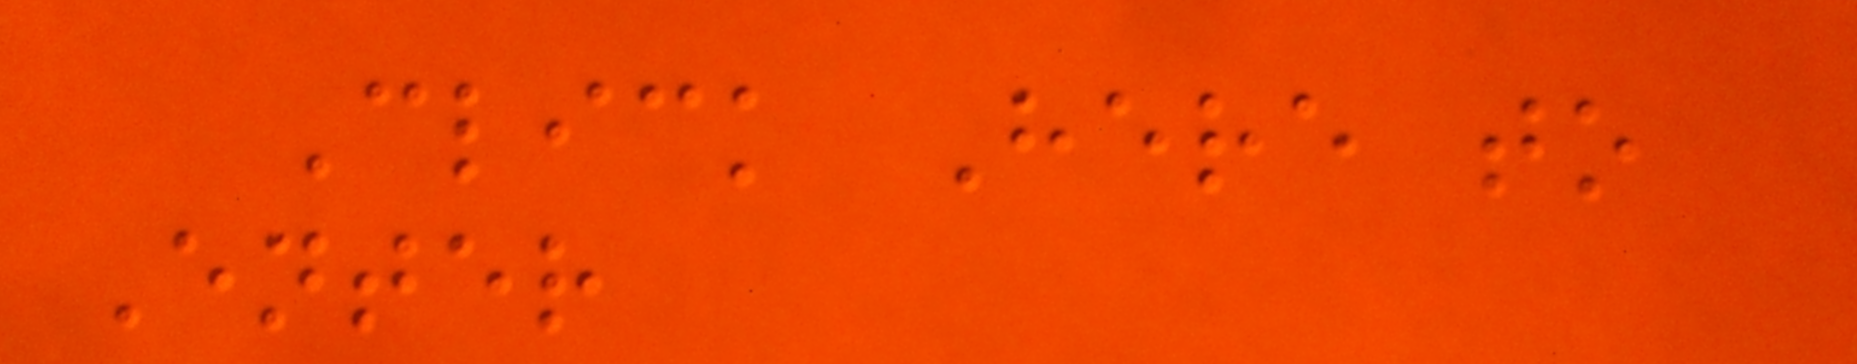Click Here to
Enter
